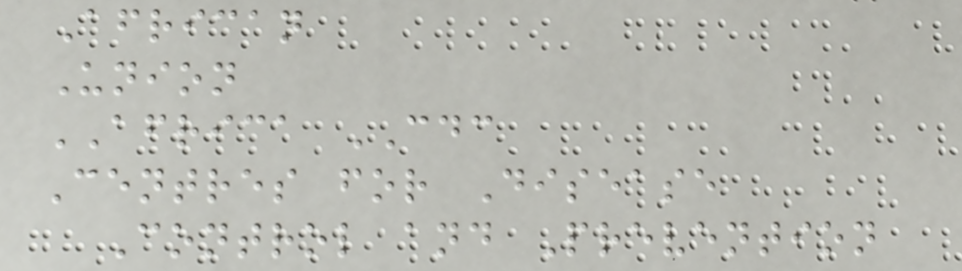African
Union
AFRICA CDC
Centres for Disease
Control and Prevention
